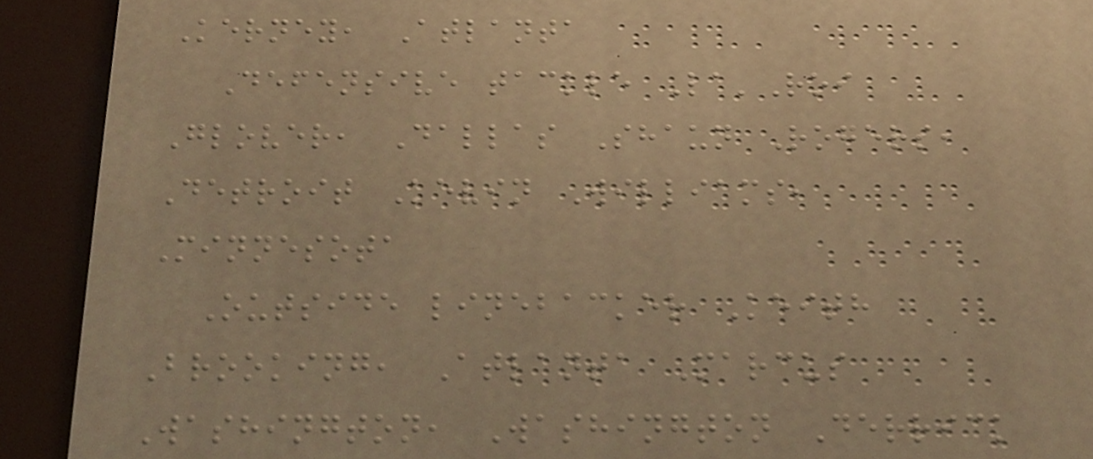Kerney, Atlanta
Defensive tackle La'Roi
Glover, Dallas Shaun Rogers,
Detroit Kevin Williams,
Minnesota
Outside linebacker Keith
Brooking, Atlanta Marcus
Washington, Washington Derrick
